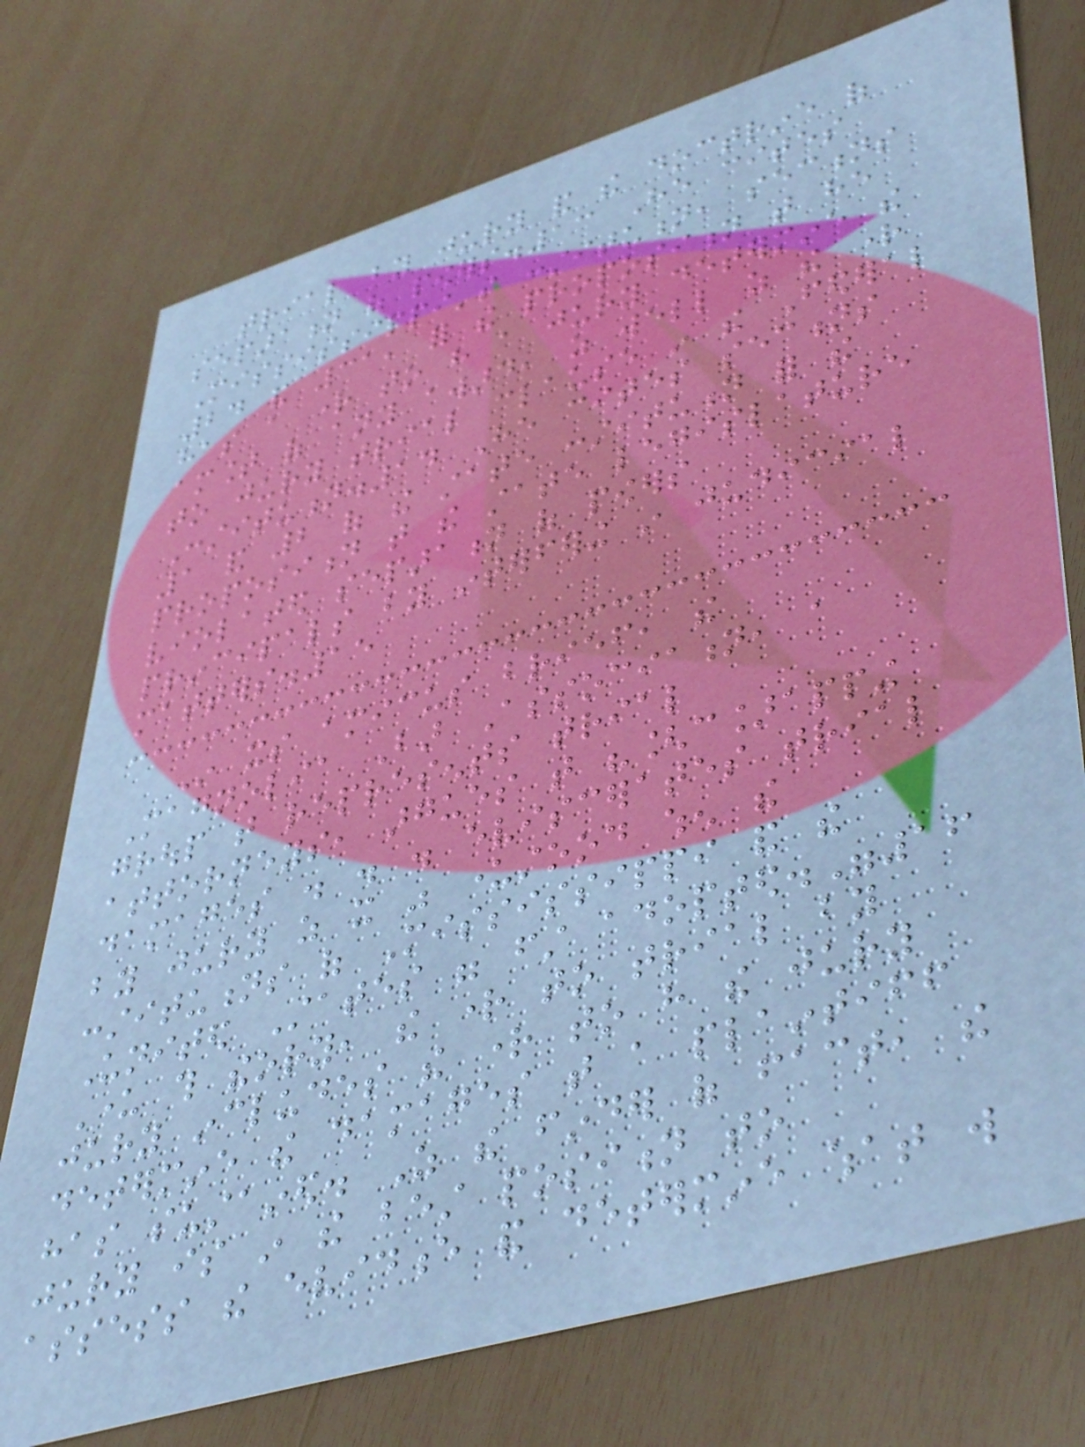trial by jury and the doctrine of
separation of powers.13 He cites
Mississippi's constitution, sections
24 and 31, for the proposition that he
has a right to have a jury determine the
amount of any award, as well as the right
to jury trial clause in the Federal
Constitution.14 He cites sections
1 and 2 of the state constitution for the
proposition that the state legislature
violated separation of powers
principals by interfering in judicial
matters.15
In its amicus brief, the
Magnolia Bar Association, a
group that represents trial
attorneys, argues that "[c]apping
damages . . . eviscerates trial
by jury as it was understood when the
constitutions of Mississippi and the
United States were first adopted."16
Under this theory, the right to trial by
jury includes the right to have the jury
determine the damages that a plaintiff
has sustained. As the finder of fact, the
jury is in the best position to
assess the evidence and determine what will
